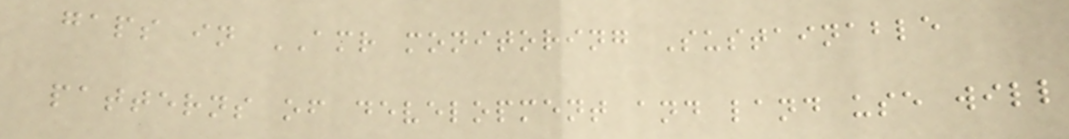gaps in AMR monitoring Sustainable
patterns of development and land use will
